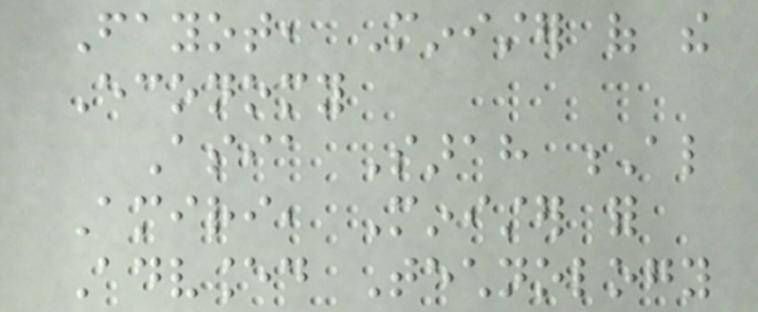Fayot, Minister of the
Economy
Asia Sarah Al
Amiri, Minister for
Advanced Technology
